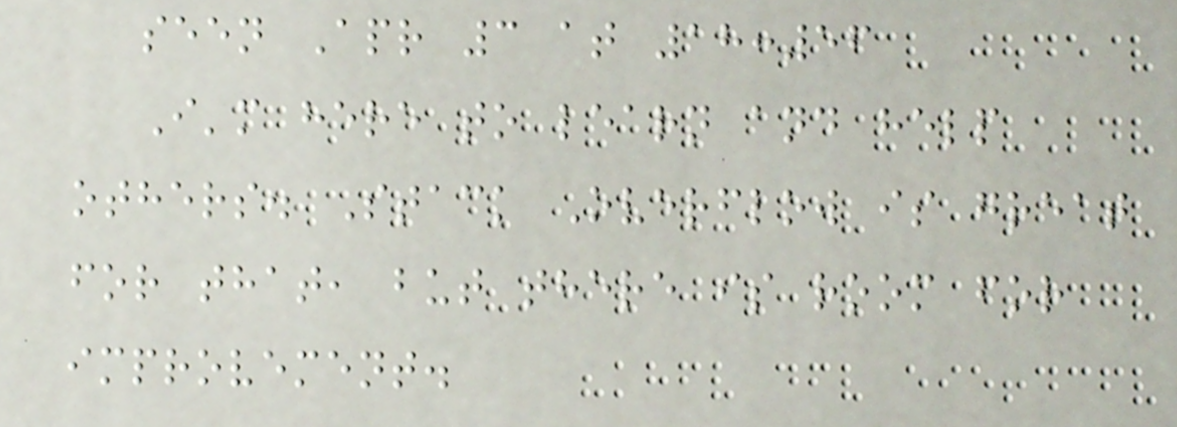seen Apr 3 at 18:56
I'm here to learn and help
others. Stack Overflow is great
for that, but there is room for
improvement.
